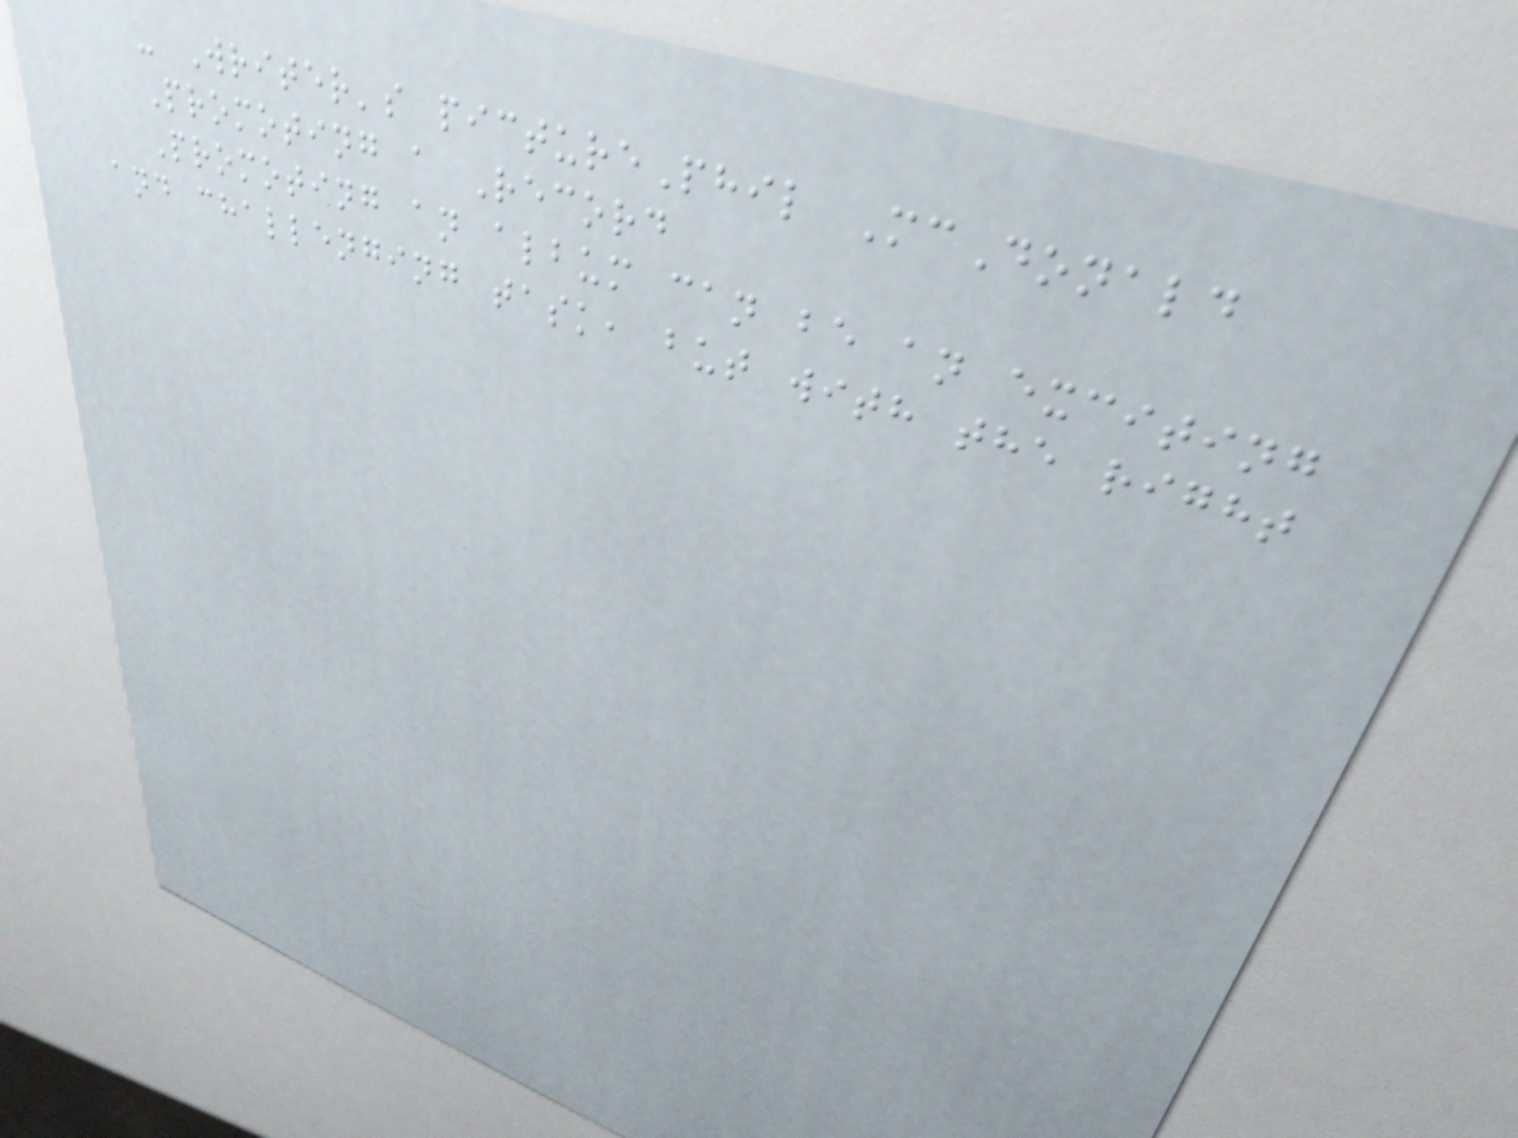- Writer's picturePhil McDonald
Promoting a Record
Promoting an album can be an exciting
and challenging task, but with the right
